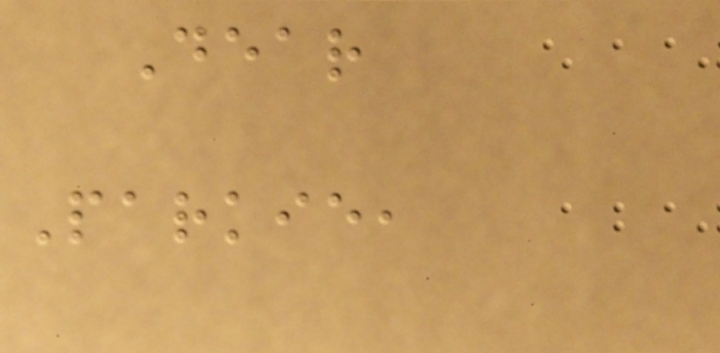Dear
Parkie,
